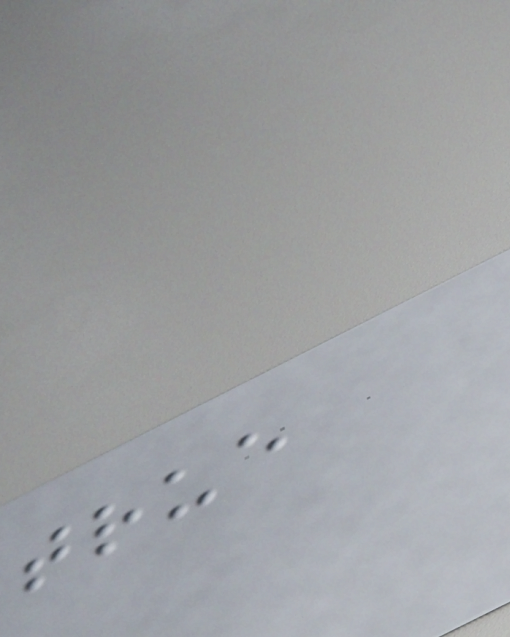true
